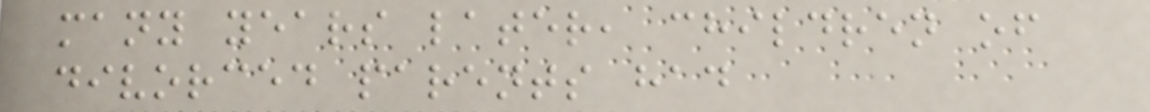many years later, children of
divorced parents had
